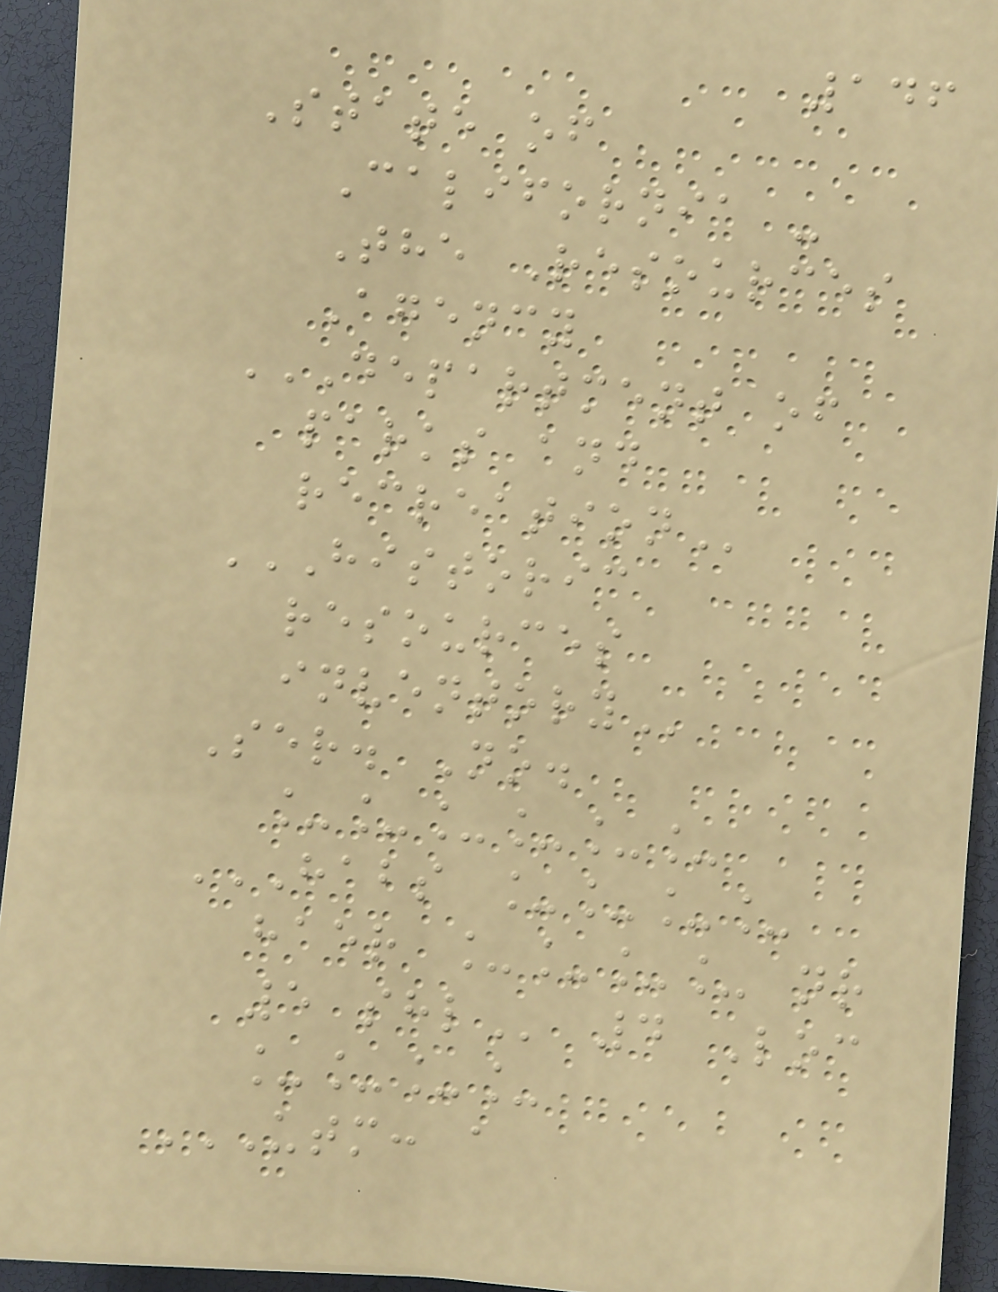146
State of
California -
The Resources
Agency
DEPARTMENT OF
PARKS AND
RECREATION
HISTORIC
RESOURCES
INVENTORY
Ser. No.
______
HABS ____
HAER ____ NR
5 SHL 4 Loc
____
UTM: A
